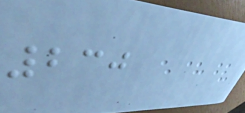230
